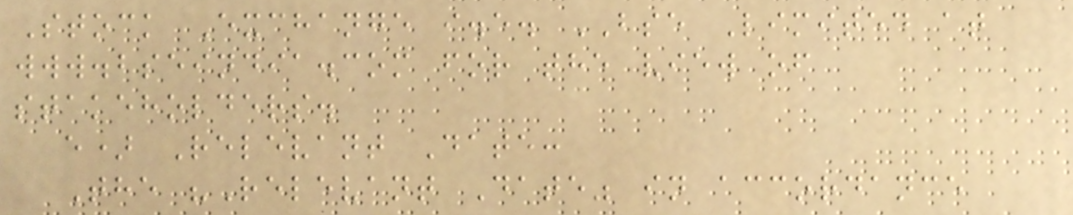Stock Exchange i.e. BSE Limited at
www.bseindia.com for the view of
stakeholders.
e) Relevant Date:
The "Relevant Date" in accordance
